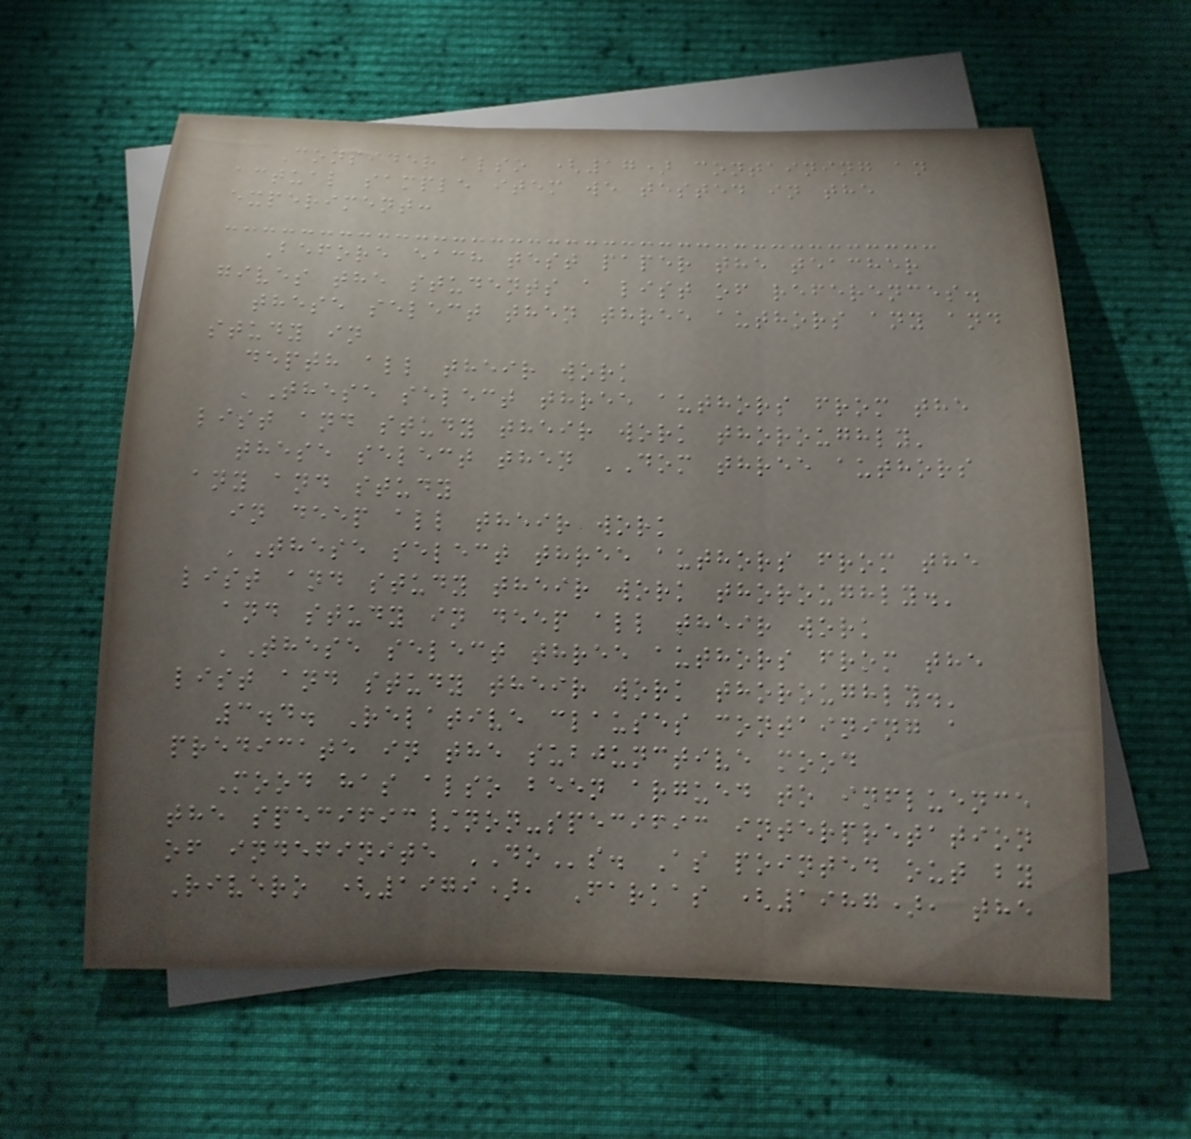Consider also (17) containing an
actual sample item we tested in the
experiment:
Before each test paper the teacher
gives the students a list of references.
these select then three authors any and
study in
depth all their work
'These select three authors from the
list and study their work thoroughly'
these select then DOM three authors
any and study
in deep all their work
'These select three authors from the
list and study their work thoroughly.'
and study in deep all their work
'These select three authors from the
list and study their work thoroughly.'
3.4. Relative clauses containing a
predicate in the subjunctive mood
Mood has also been argued to influence
the specific/non-specific interpretation
of indefinite DOs. As pointed out by
Rivero (1979), Farkas (1987), the
